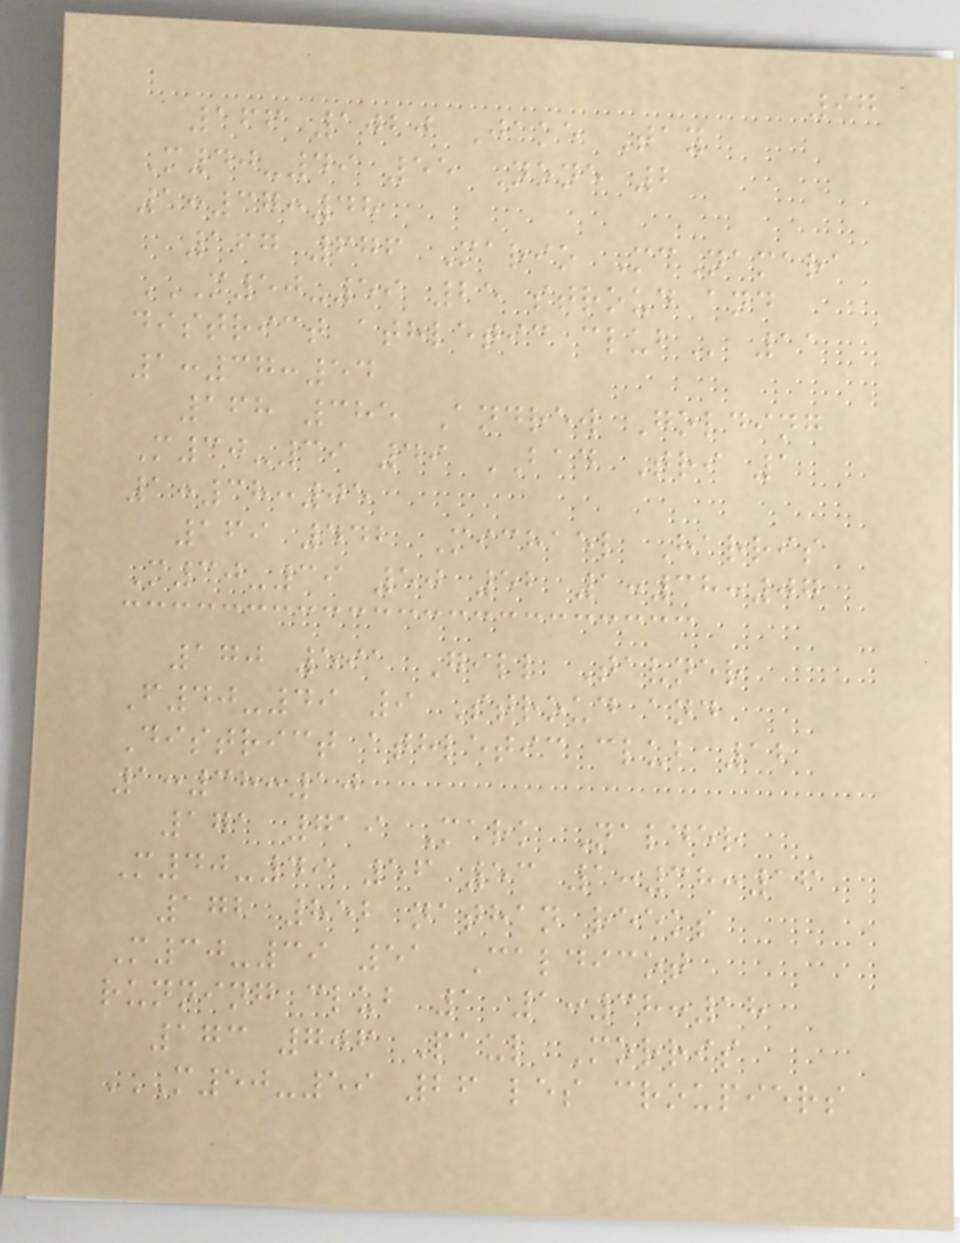97
166 1020 Jake Tay
M40-49 55 None 2
1:37:48
167 676 Mario McNamara
M50-59 25 STROUD AND
DISTRICT ATHLETIC CLUB 11
1:37:54
168 385 Andrew Golding
M30-39 49 BAD Tri 1
1:38:05
169 442 Michael Harris
M30-39 50 52 1:38:07
170 591 Gill Tavner
F40-49 9 Stroud and
District athletic club 12
1:38:10
171 719 Mark Nalder
M40-49 56 53 1:38:16
172 852 nathan reeks
M30-39 51 Caldicot
running club 1 1:38:18
173 706 Paul Morris
M50-59 26 LES CROUPIERS
